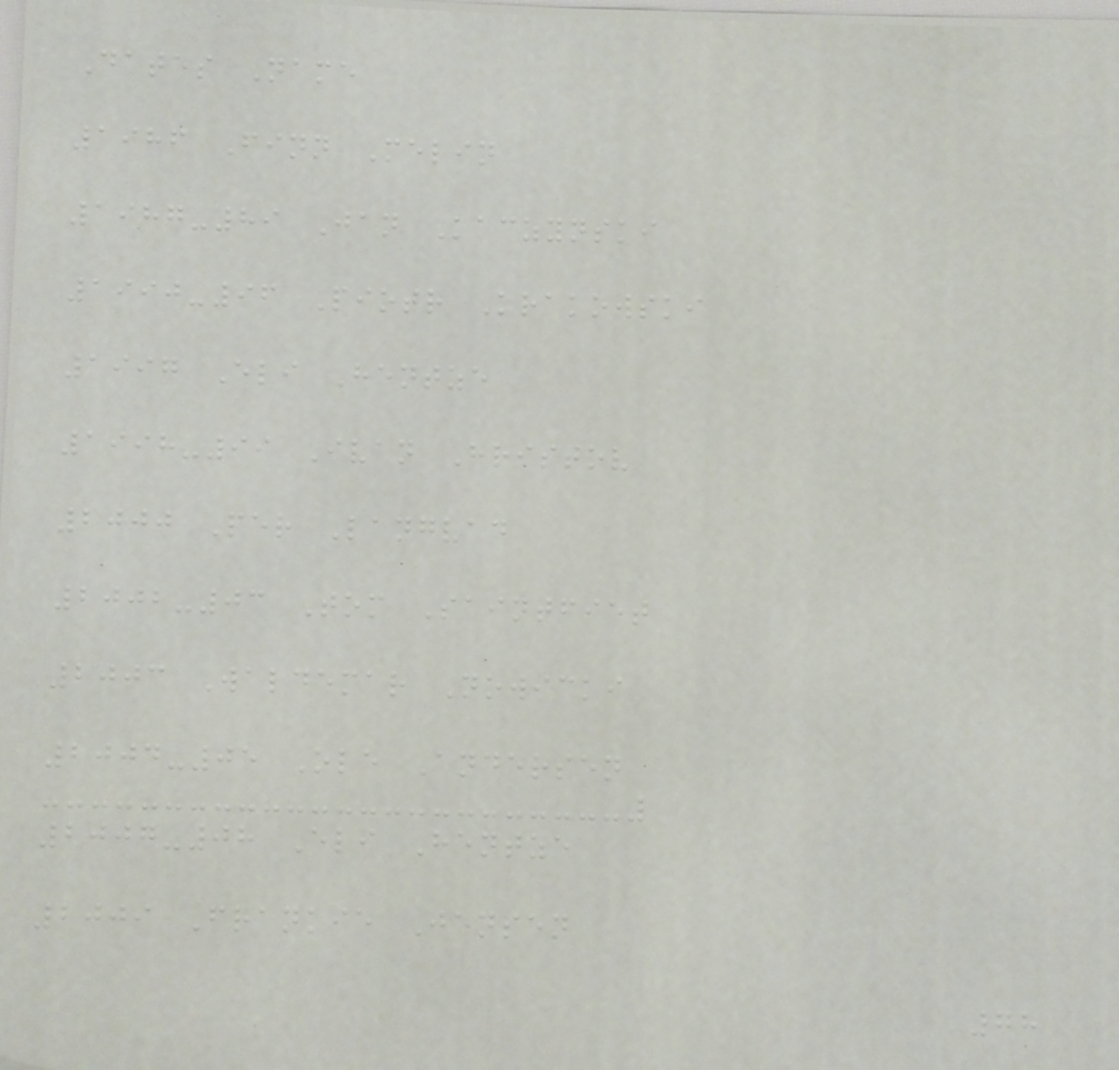Dates Name
1986 Finn Melin
1987-89 Jan Kaczynski
1990-96 Piotr Krakowski
1997 Eli Hentze
1998-99 Ivan Hristov
2000 Per Langvad
2002-03 Tom Saintfiet
2003 Waldemar Nowicki
2004-05 Ole Andersen
2007-08 Eli Hentze
2009 Frankie Jensen
78
